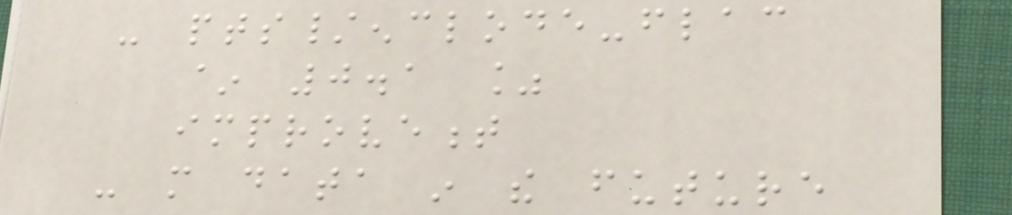- pts/enclode-flac
~ 0.1 %
improvement
- more data in the future
